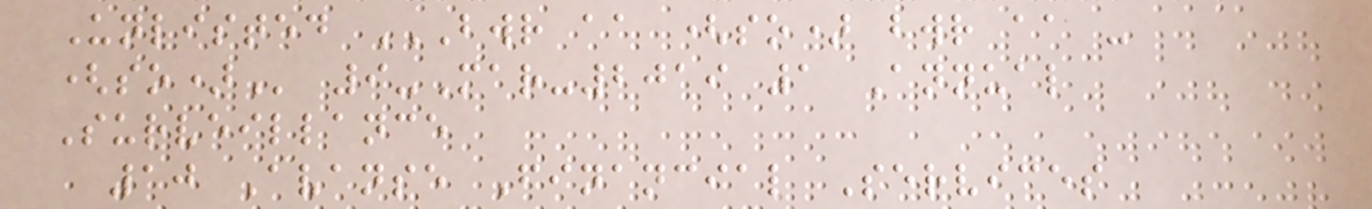Unlisted BWR AA (SO) BWR AA -
(SO) 9-Mar-2019 1 Annual
Surveillance
10 Avanse Financial Services
